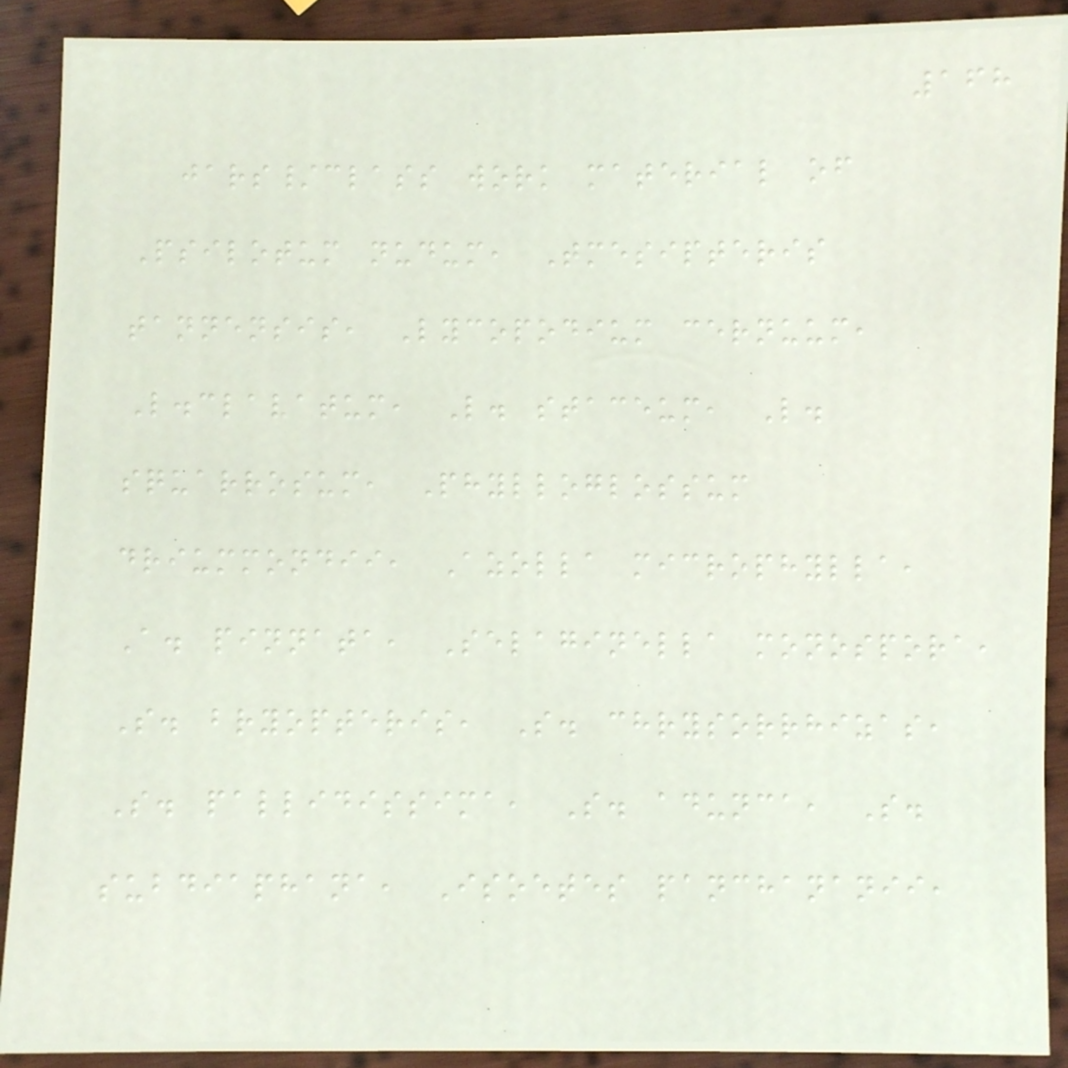168
jars/class work material of
Psilotum nudum, Tmesipteris
tannensis, Lycopodium cernuum,
L.clavatum, L. staceum, L.
squarrosum, Phylloglossum
driummondii, Azolla microphylla,
A. pinnata, Selaginella monospora,
S. bryopteris, S. chrysorrhizas,
S. pallidissima, S. adunca, S.
subdiaphana, Isoetes panchananii,
